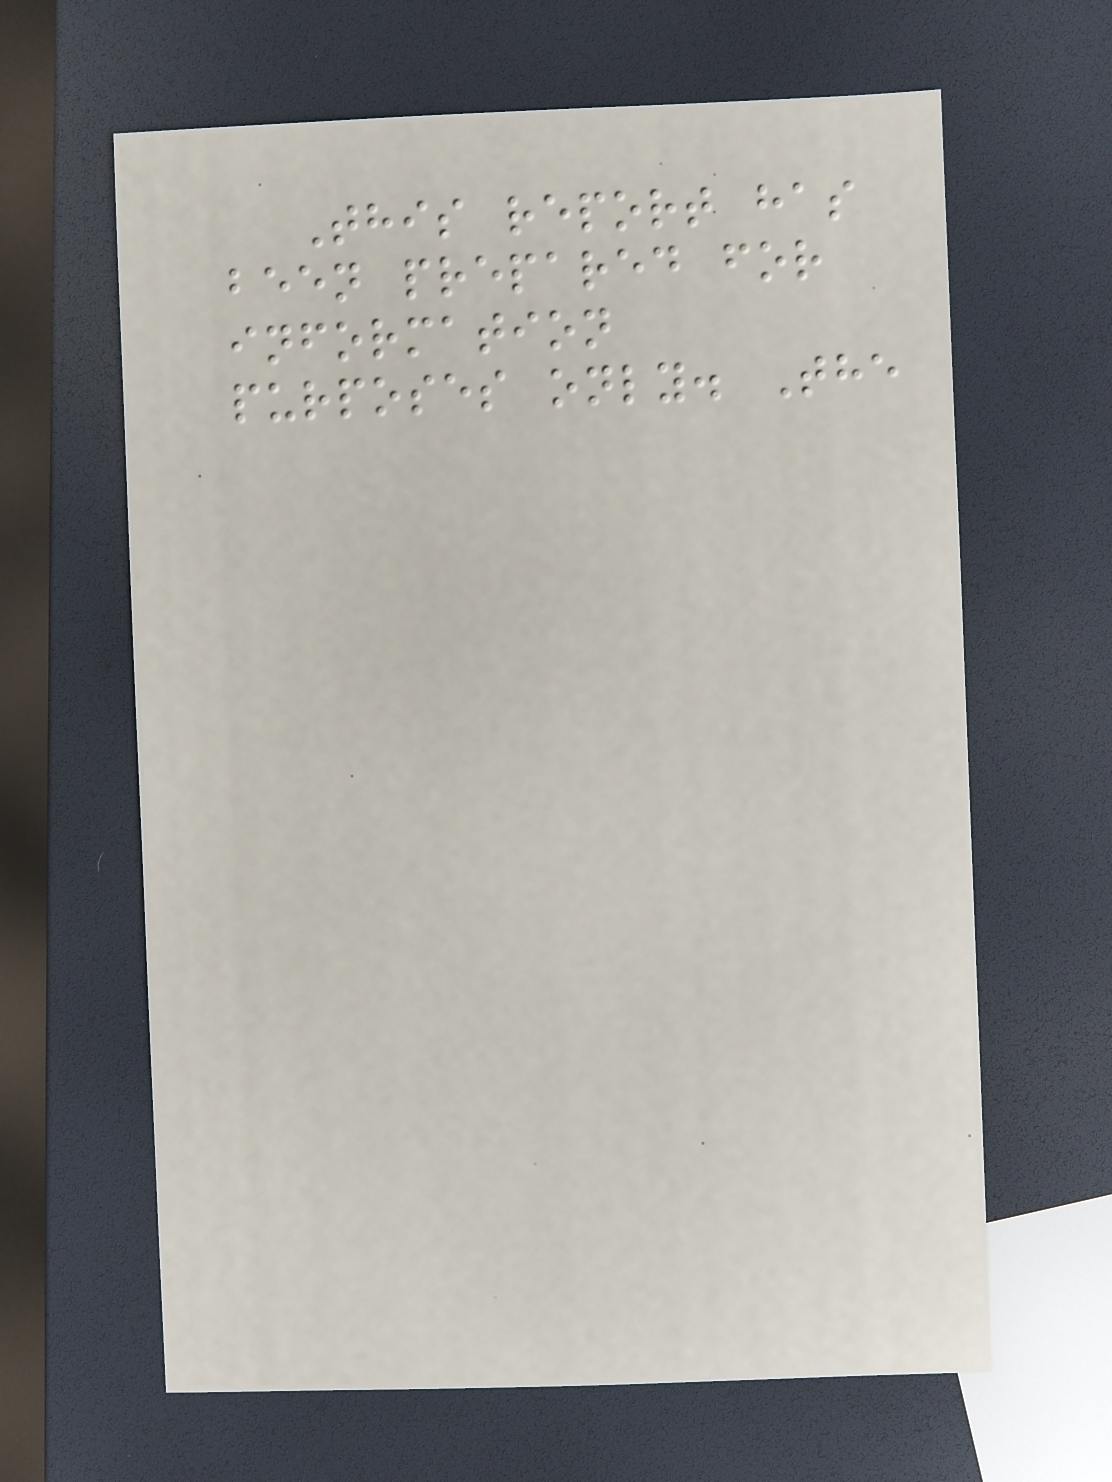This report has
been prepared for
information
purposes only. The
